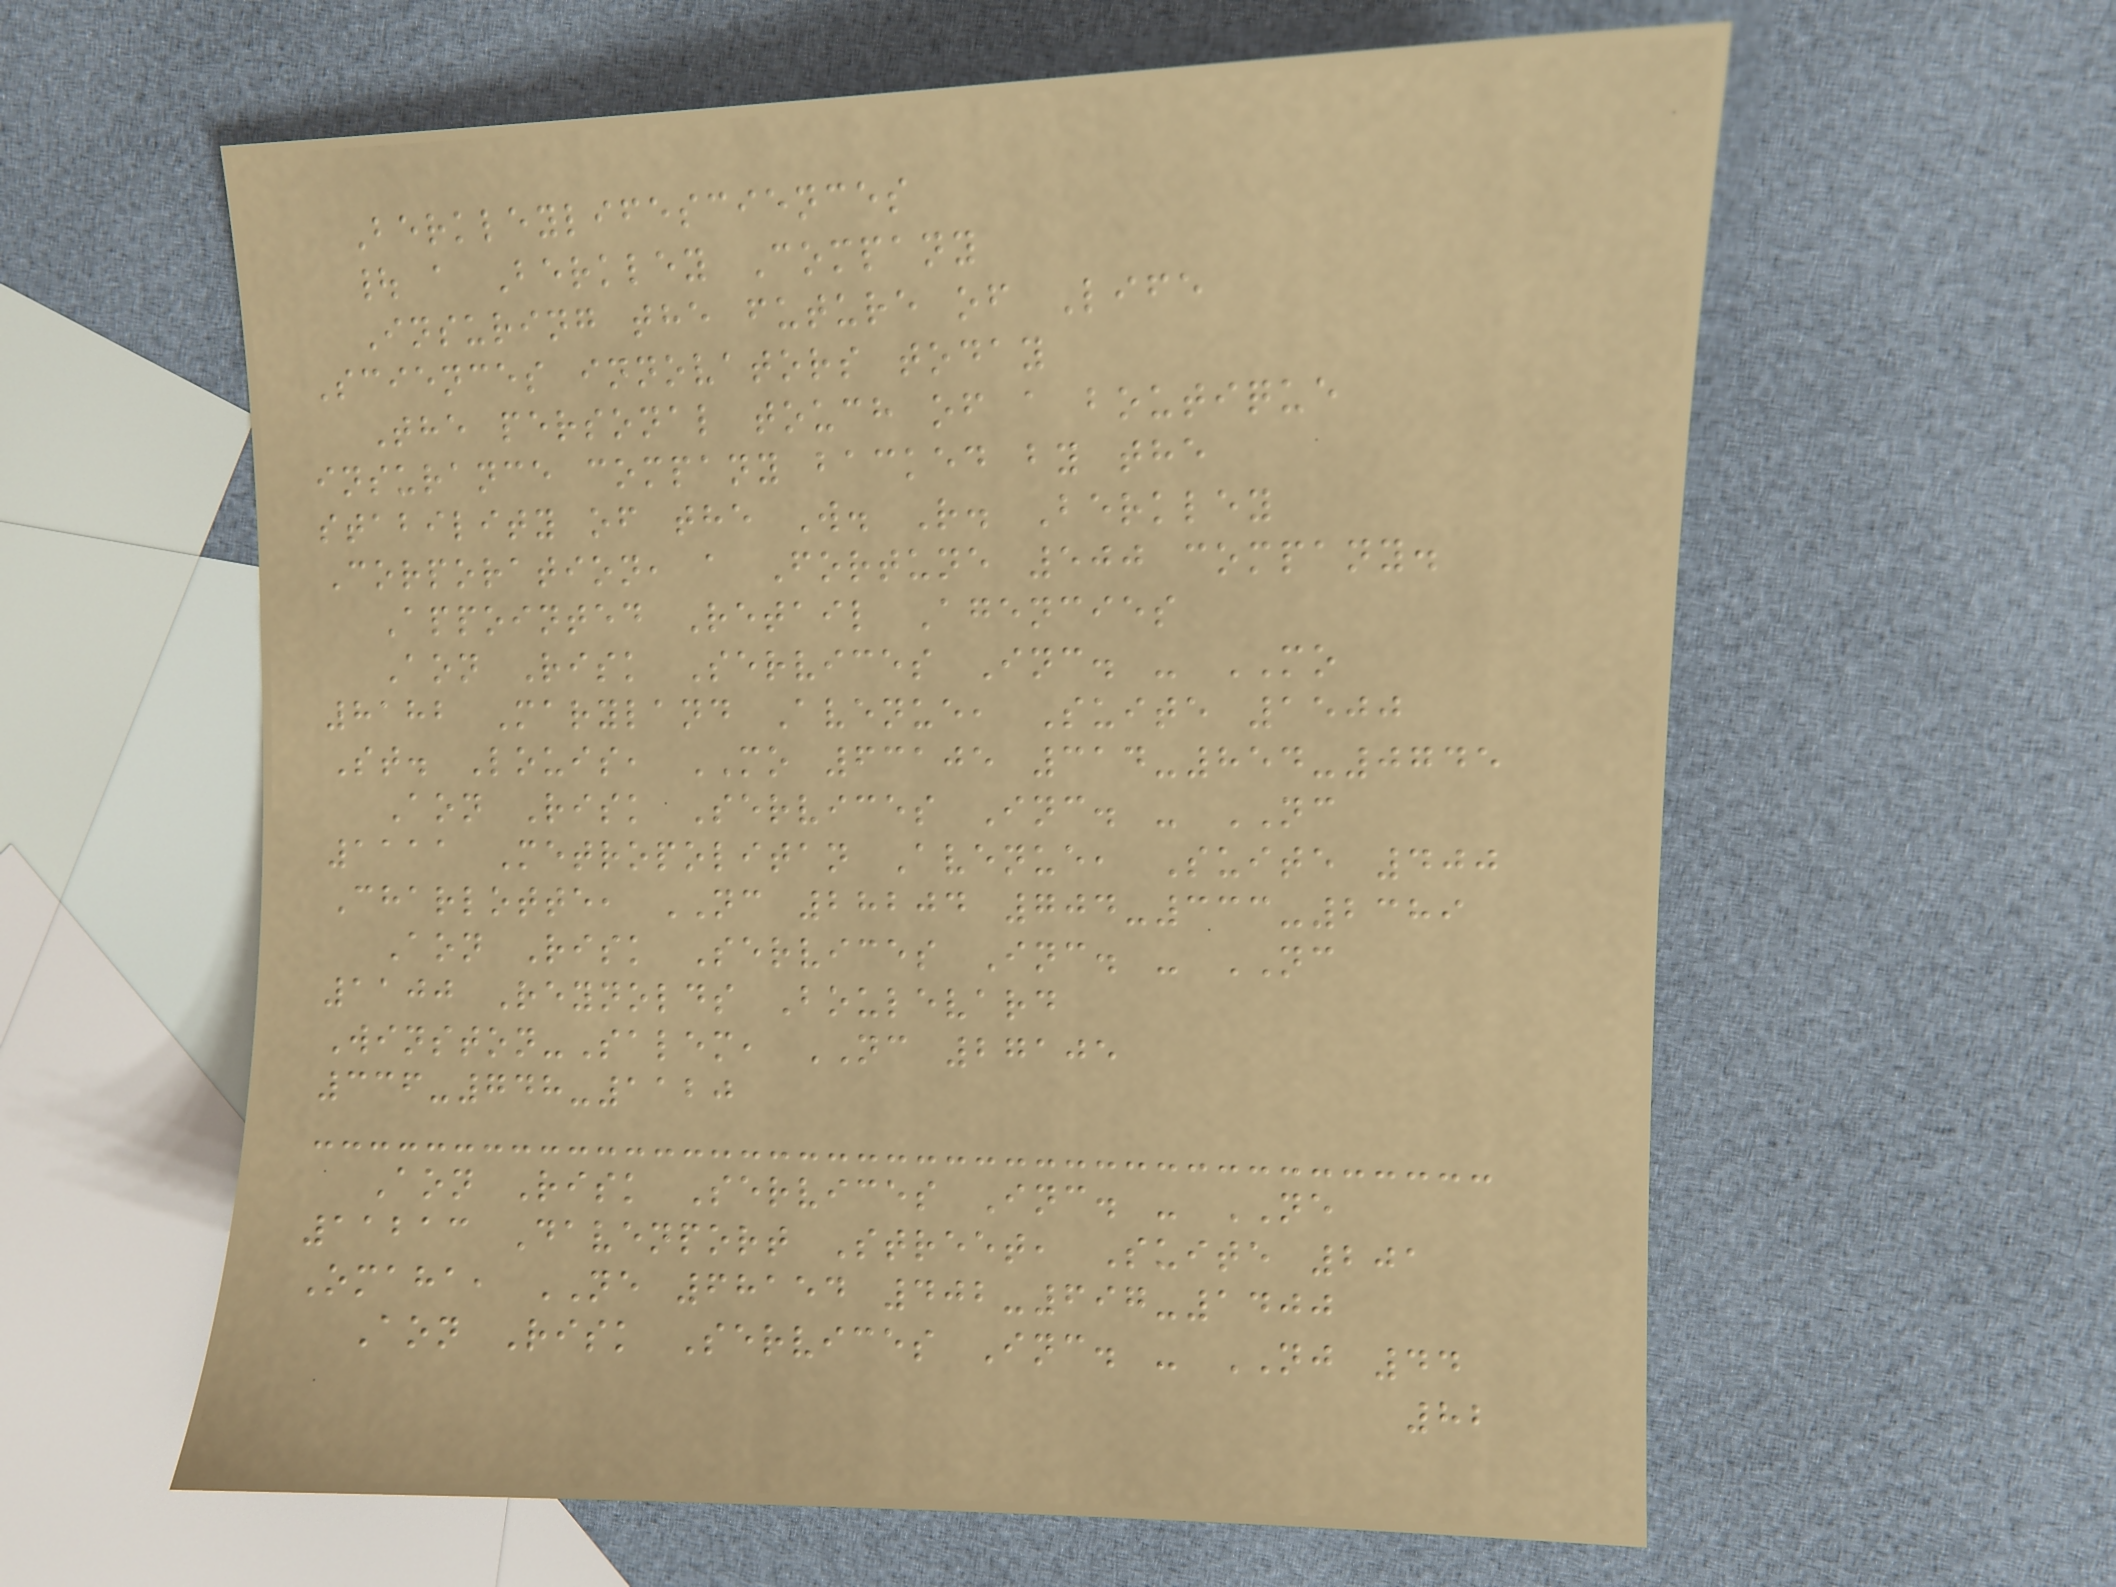Berkleylifesciences
| a Berkley Company
Insuring the future of Life
Sciences innovators today
The personal touch of a boutique
insurance company backed by the
stability of the W. R. Berkley
Corporation, a Fortune 500 company.
Appointed Retail Agencies
Aon Risk Services Inc. - MO
8182 Maryland Avenue, Suite 1500
St. Louis, MO 63105 314-854-0745
Aon Risk Services Inc. - NC
1111 Metropolitan Avenue, Suite 400
Charlotte, NC 28204 704-333-2389
Aon Risk Services Inc. - NC
1100 Reynolds Boulevard
Winston-Salem, NC 27105
336-748-1120
Aon Risk Services Inc. - NE
11213 Davenport Street, Suite 201
Omaha, NE 68154 402-697-1400
Aon Risk Services Inc. - NJ 44
82
